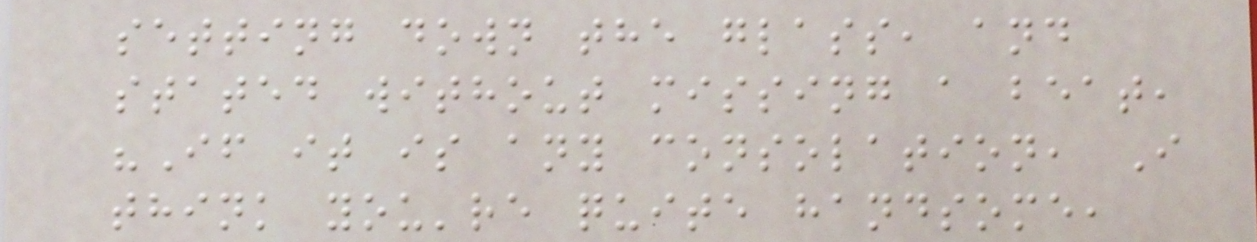setting down the glass, and
stated without missing a beat,
"If it is any consolation, I
think you're quite handsome,
